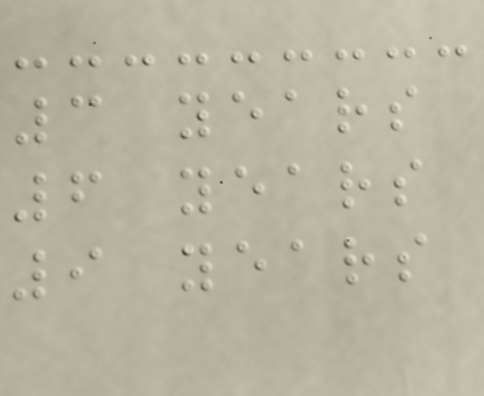3 years
6 years
9 years
